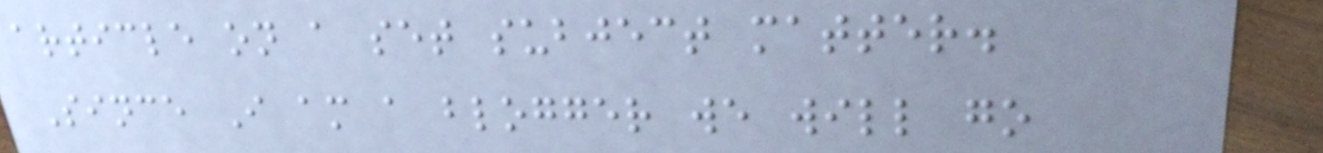article on a set subject matter.
Since I am a blogger we will go
